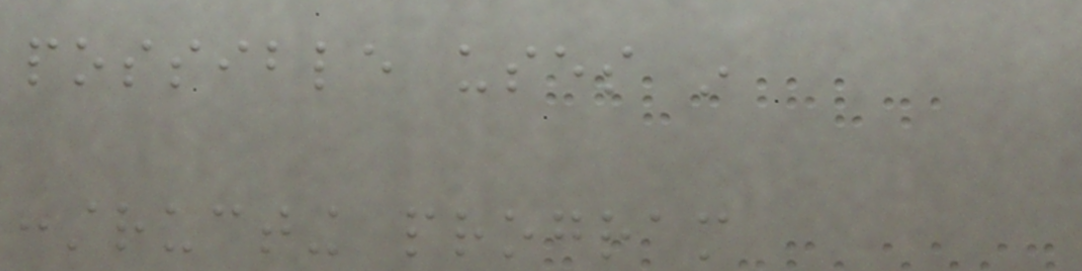possible uses in
constructing program
